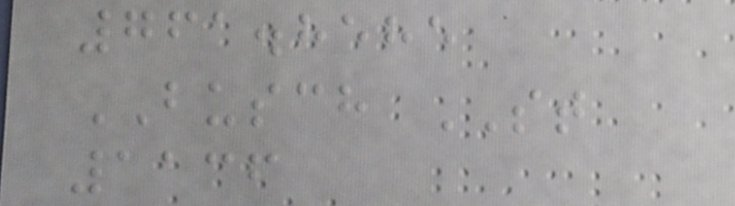761.8585
BUSCH ST
1136
